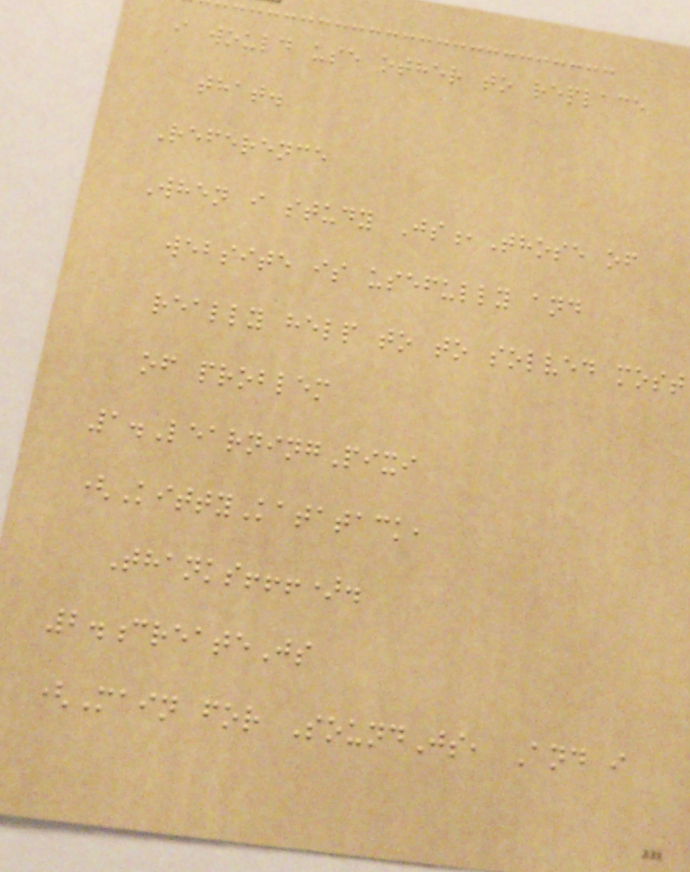i would use other to replace
that.
Reference
When i study Js,Those of
website is usefully and
really help to to solved most
of problem
1.LearningPixi
(KittyKatatack,
Thanks!!!).
2.createJs
(Main for SoundJs, And i
